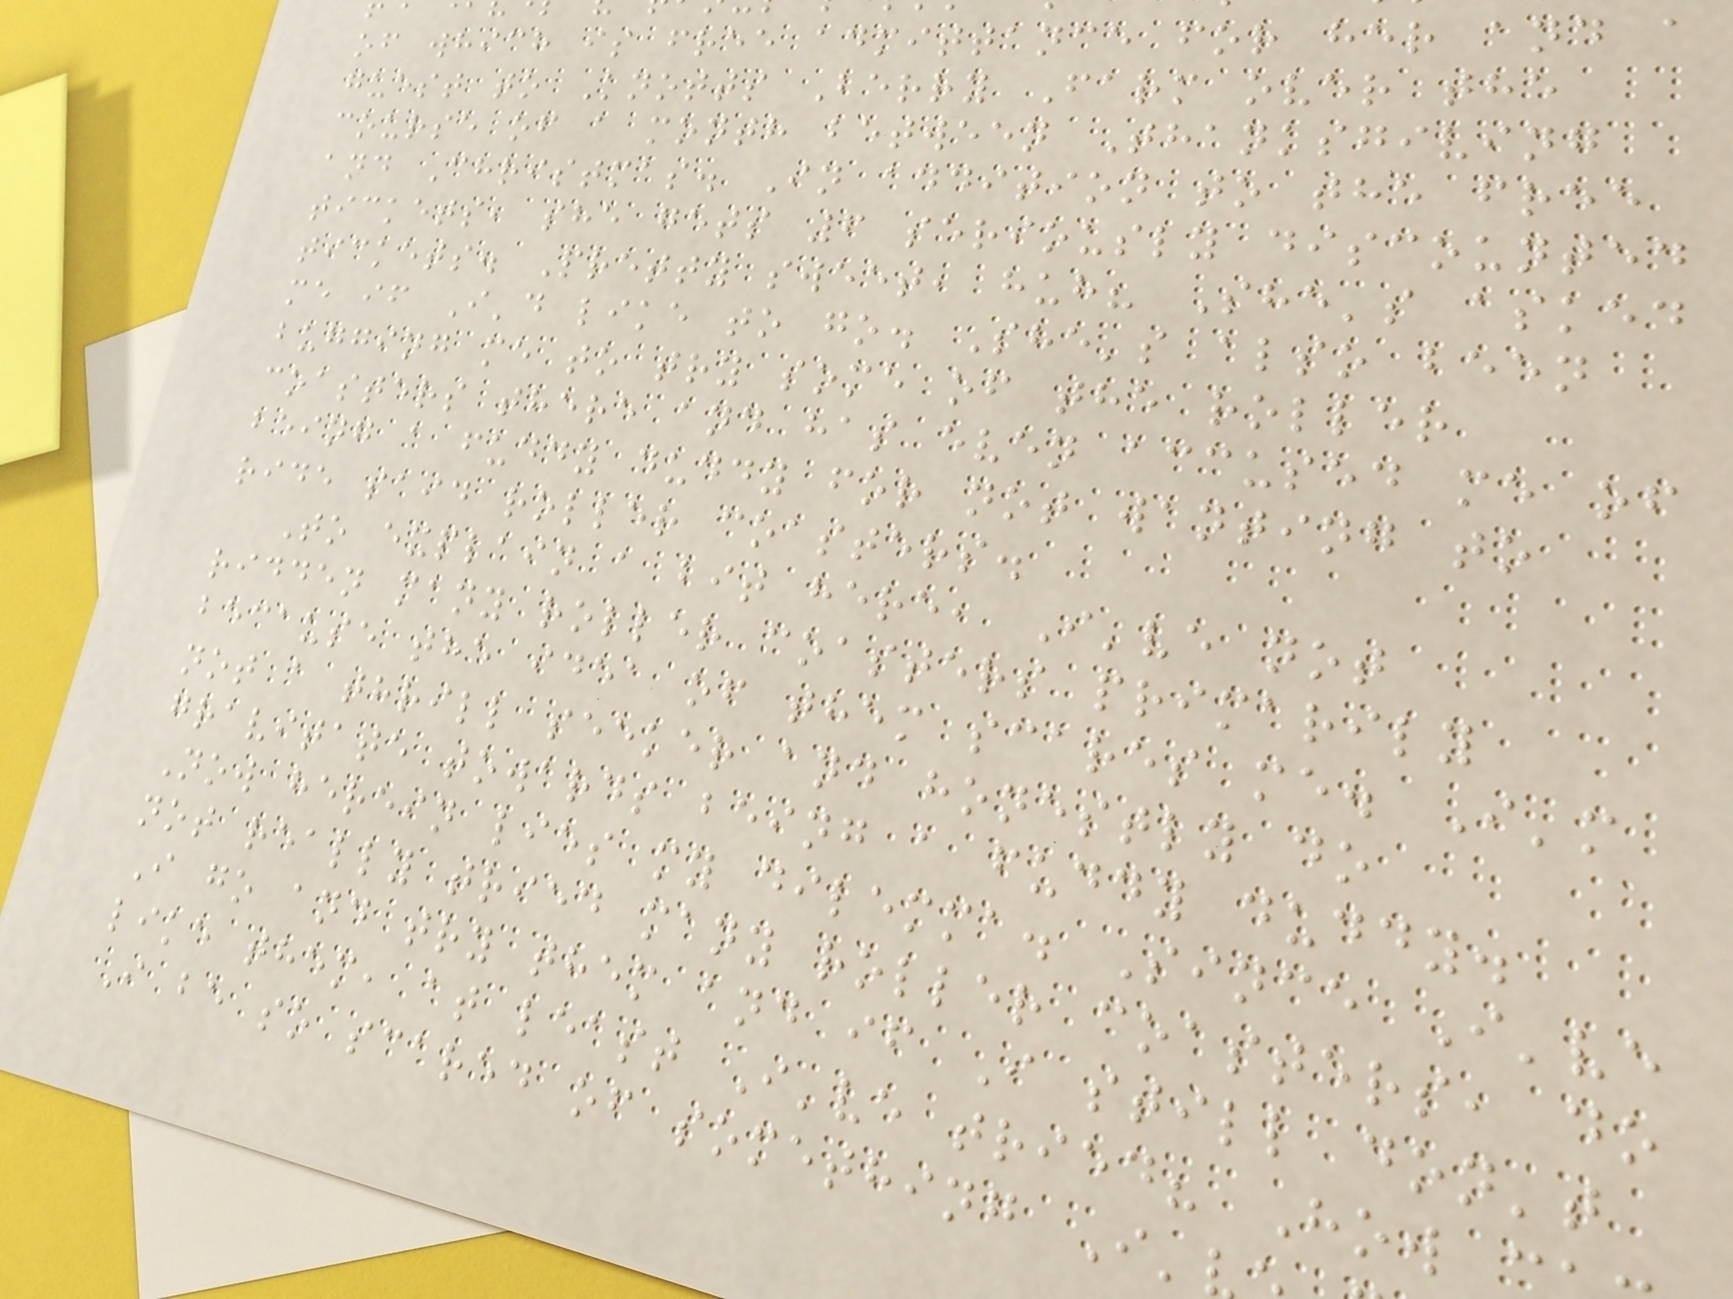of which is free admittance for her and a
guest to Knotts Berry Farm over the
course of a month between Thanksgiving
and Christmas. In addition to the free
tickets, she gets 6 seriously discounted
tickets. Pretty sweet, huh? She's asked
me if I'd like to go. She's also been
bugging me to try some of the roller
coasters there and has even accused me of
being a fuddy duddy for not wanting to
ride said roller coasters.
To explain a bit here, I've not
ridden many roller coasters primarily
because the idea of them scares me. I'm
not a thrill seeker and honestly do
gravitate towards being a fuddy duddy.
Now herein lies my dilemma. Since I've
not really tried many roller coasters, do
I go and try them and if I still don't
like them, at least I've tried? How
I be so scared of something I'
